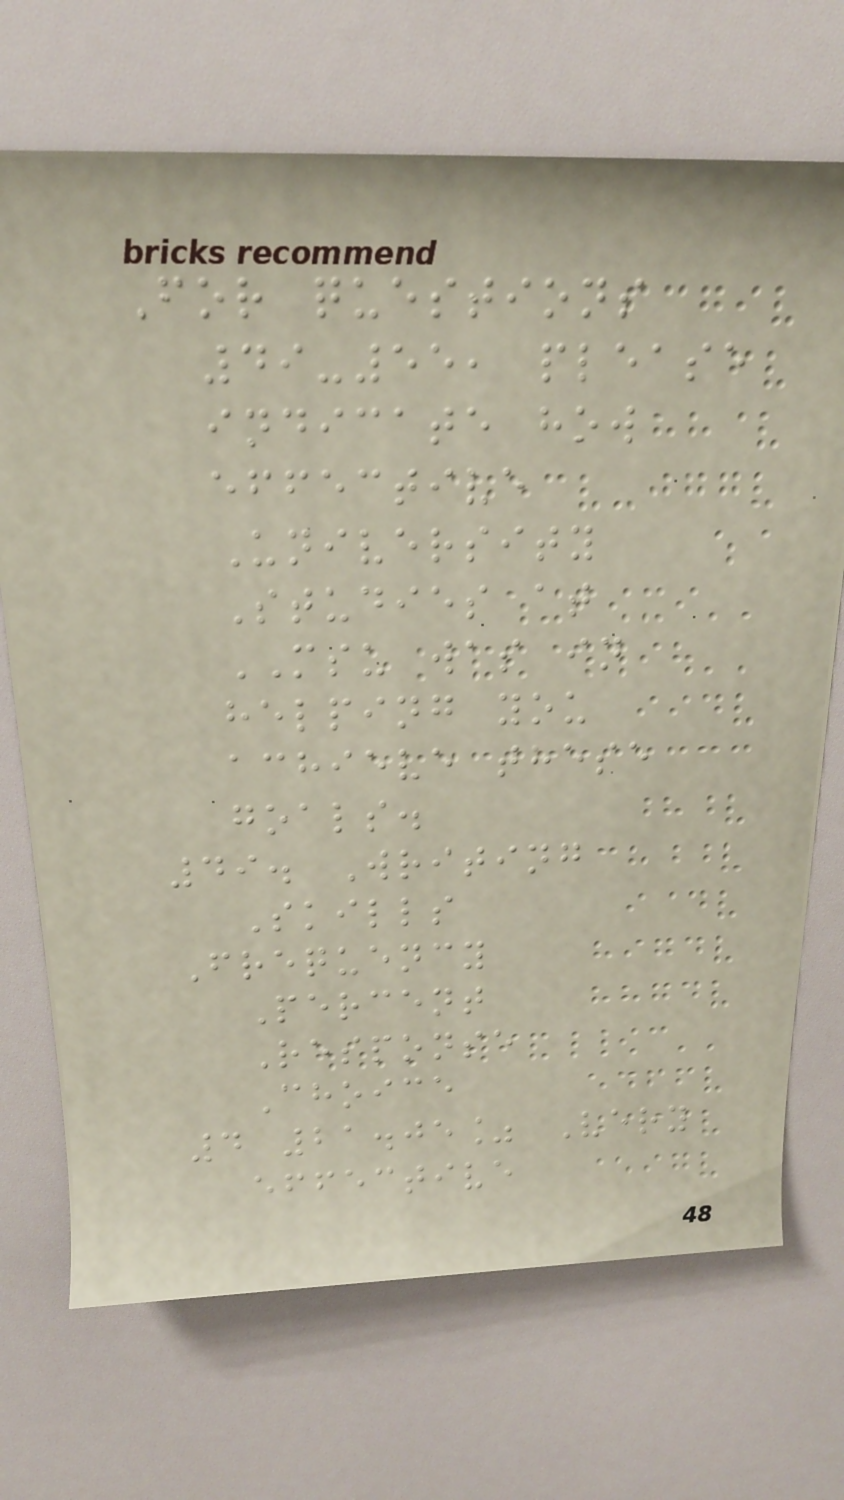For questions
49-55, please
indicate how
effective
University
Studies at
MSU was in
helping you
achieve these
goals.
49. Writing
Skills
Frequency
Percent
Response
Choice
4 21.05% Very
effective
